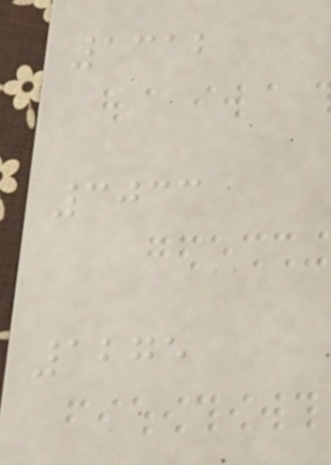1312
3033
1275
